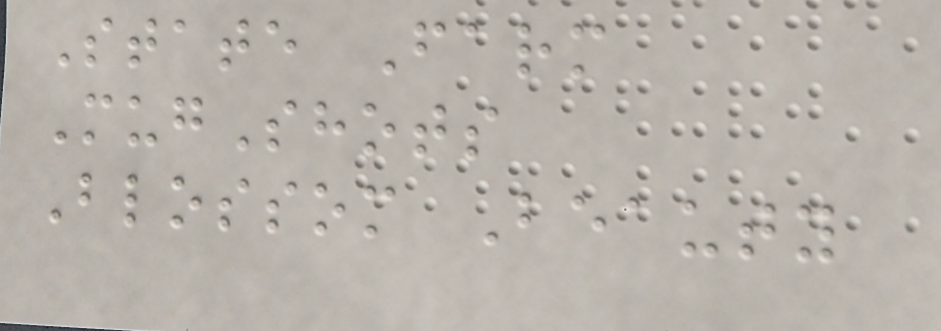State Farm
MugShots
Blossom Beauty
